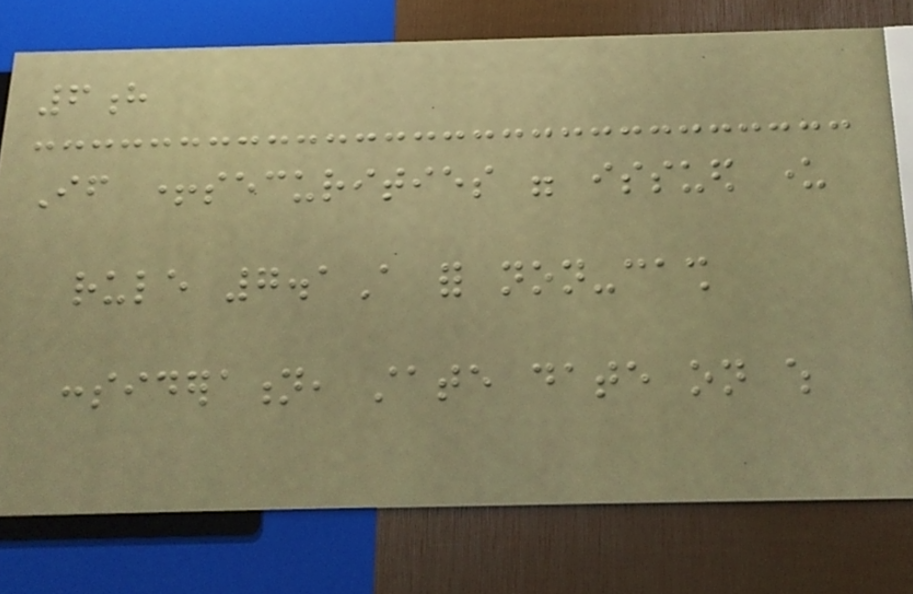6h
If +securities were issued under
rule 7.1A for non-cash
consideration, state date on which
